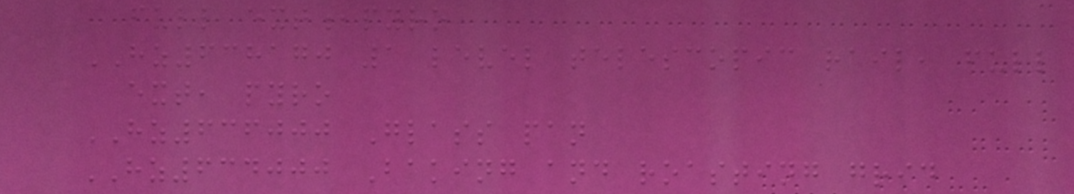full ext,pyro
HZ638170 1 level telescopic rail, full
ext, pyro
HZ636000 Glass pan
HZ634000 Baking and roasting grid
